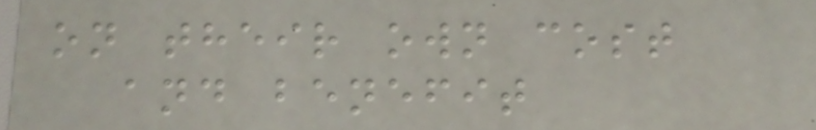on their own cost
and benefit
